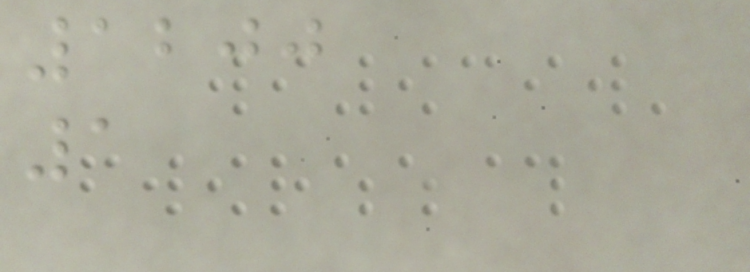1200
1
